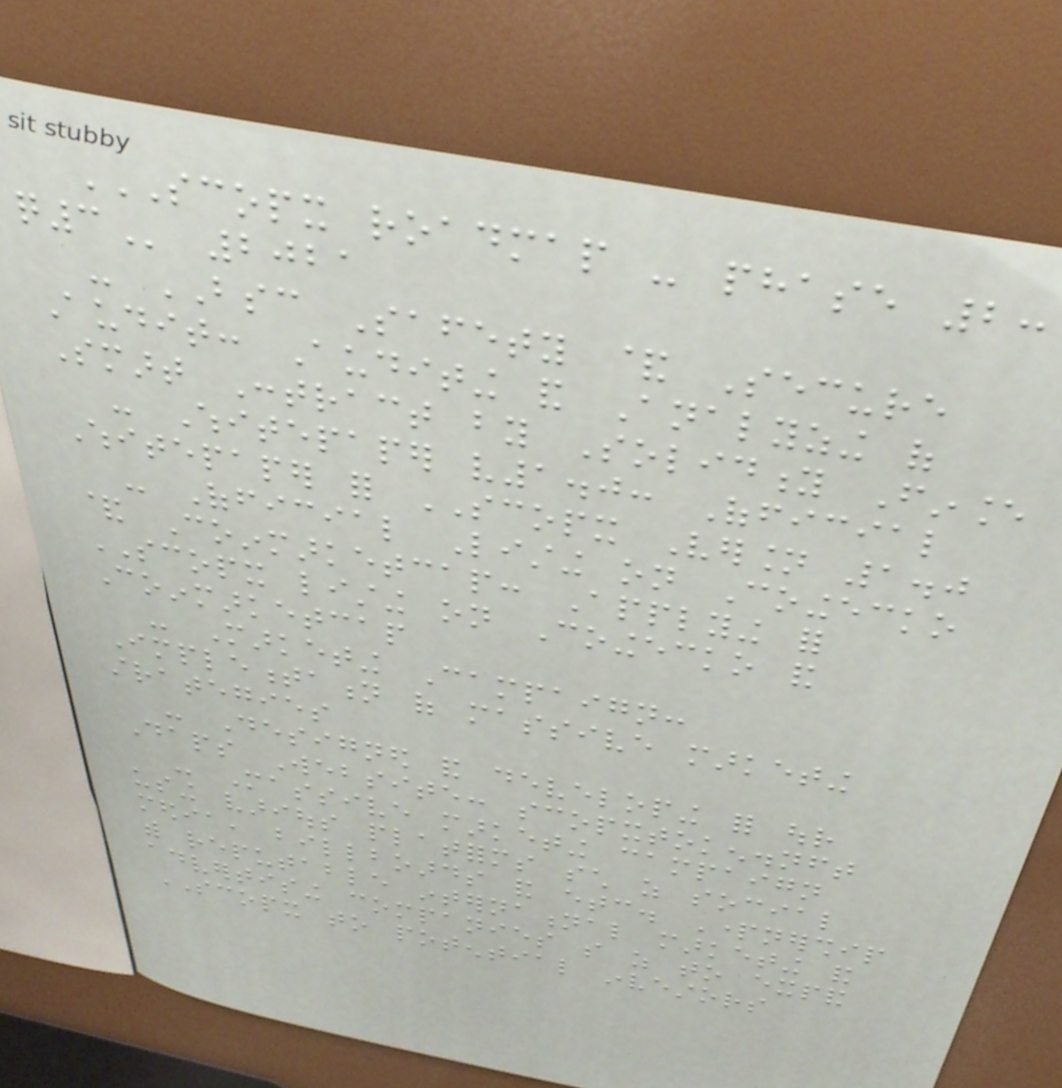SCOPX ROADMAP - PHASE 2:
Q3 2021
- BSC Safety & Secure
Audit: Auditing and Analyzing of
Smart Contract by Solidity Finance
- Whitepaper v1.0: Official
Whitepaper for SCOPX Version 1.0
- Official Listing on Coingecko
& Coinmarketcap: Applying for
SCOPX listing on Coingecko and
Coinmarketcap
- Marketing Campaign:
Implementation of massive marketing
strategies
- Designed and developing for our
Daps Website: scopxtoken.nft
- Massive marketing campaign
using various platforms such as social
media, billboards and etc. Partnership
with reputable international marketing and
advertising companies so as to expand
SCOPX to potential investors
